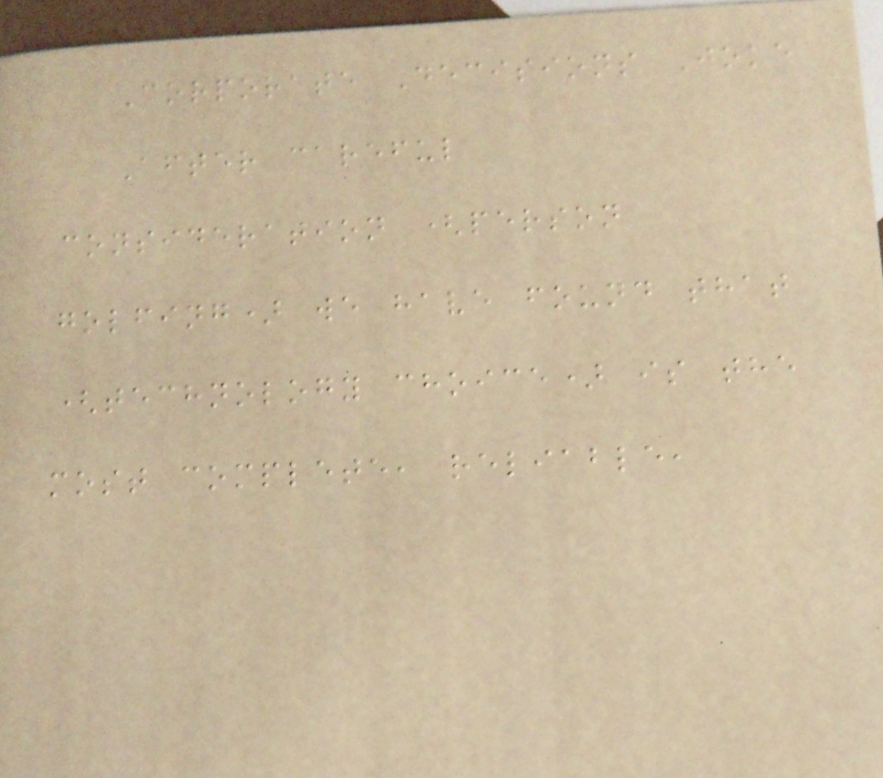Corporate Decisions Joke
After careful
consideration (person
golfing) we have found that
(technology choice) is the
most complete, reliable,
